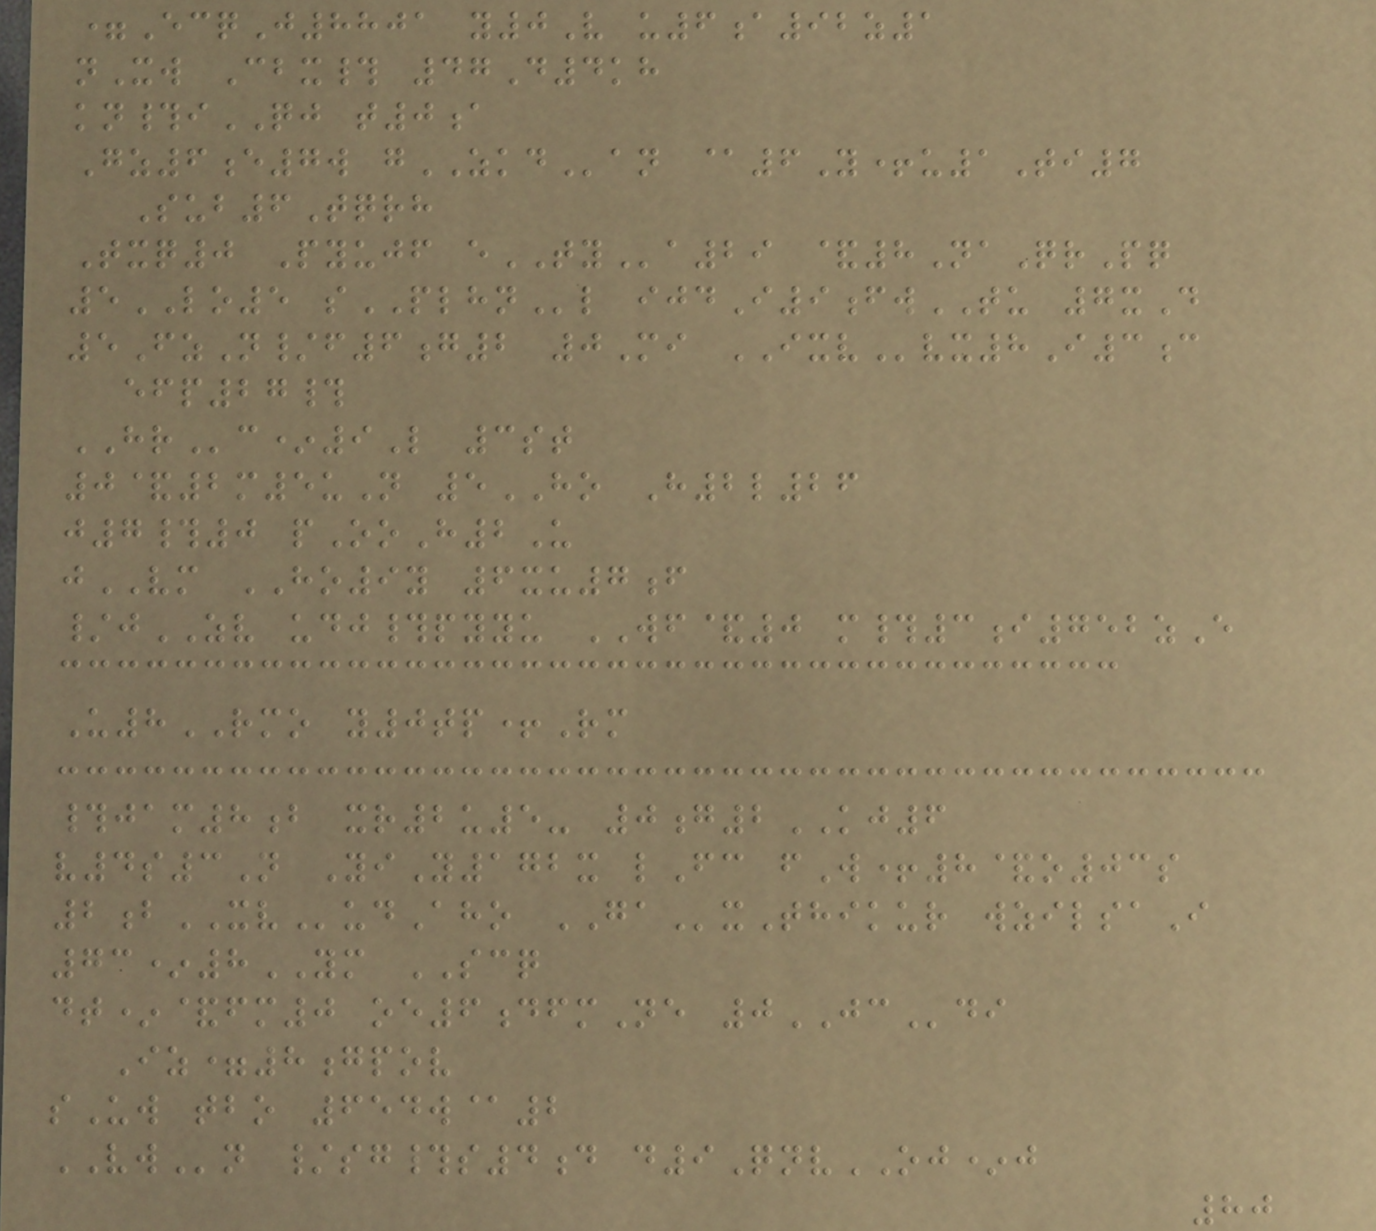=EcqJ8801 y0V u6a92z1
nXw Cbx# 47D4kh
kn#iQJ t0a
Gz6e7w gZKDan @6Y+u1Ti7
Sub6Tqrh
Txq0 Pyujf eTYa29 &8NaQrPq
5LO5 sPLHNl ijdI9fwTU 7xD
5FzN/f6g2 0Mi IXVvx8I3c
efp27#
HRc*9L 3st
0&2m5uN 5HO H2l26
j7#0 pOoH2U
jVM HO9y 6xu7f
/jZV udj#pyyu WF&0 m#3i752zE
U8RMO y0tp+Rm
#jam8b xr2u5- 0g2KJ6
v4s3N YiY172x lFc fW+8&o03s
2bXVudAho GAxThikur wzilsaI
73*8YM SCQ
dt*&fm0 oe6dfmNe 0JCdi
Iz=8gpov
sUw tbo 654w@2
VWn /sg#s4d d9QnvOJ*j
80
